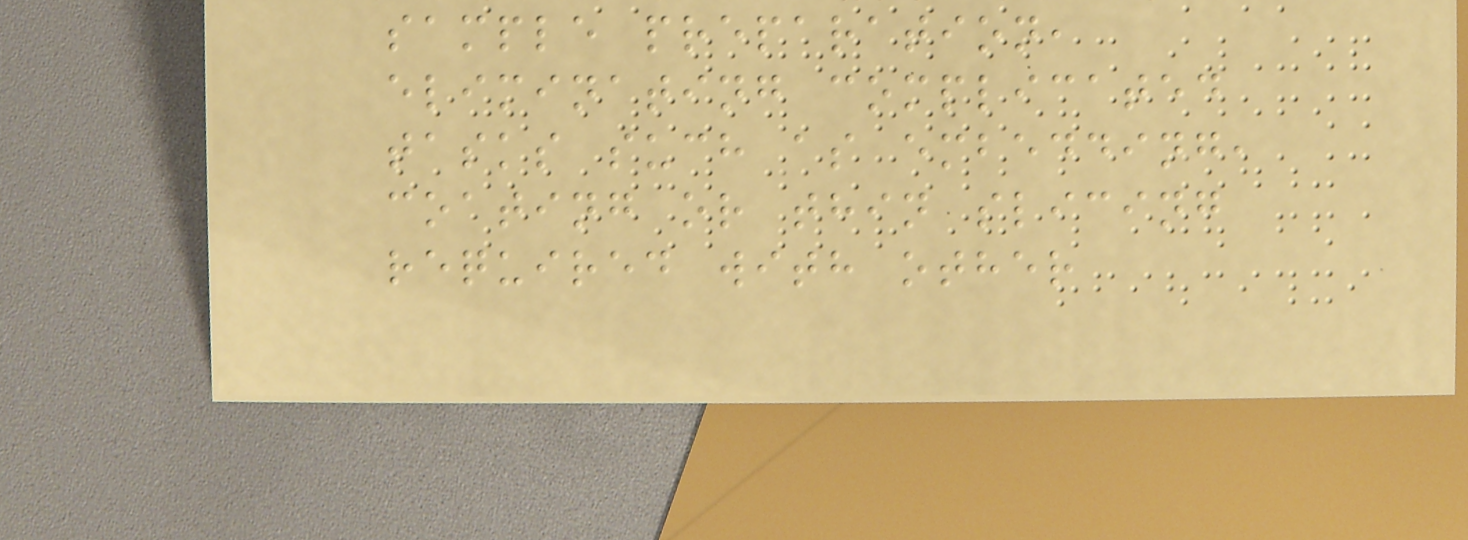sample preparation,
eliminating complicated
tasks such as embedding,
coating or thin slicing
required with other
